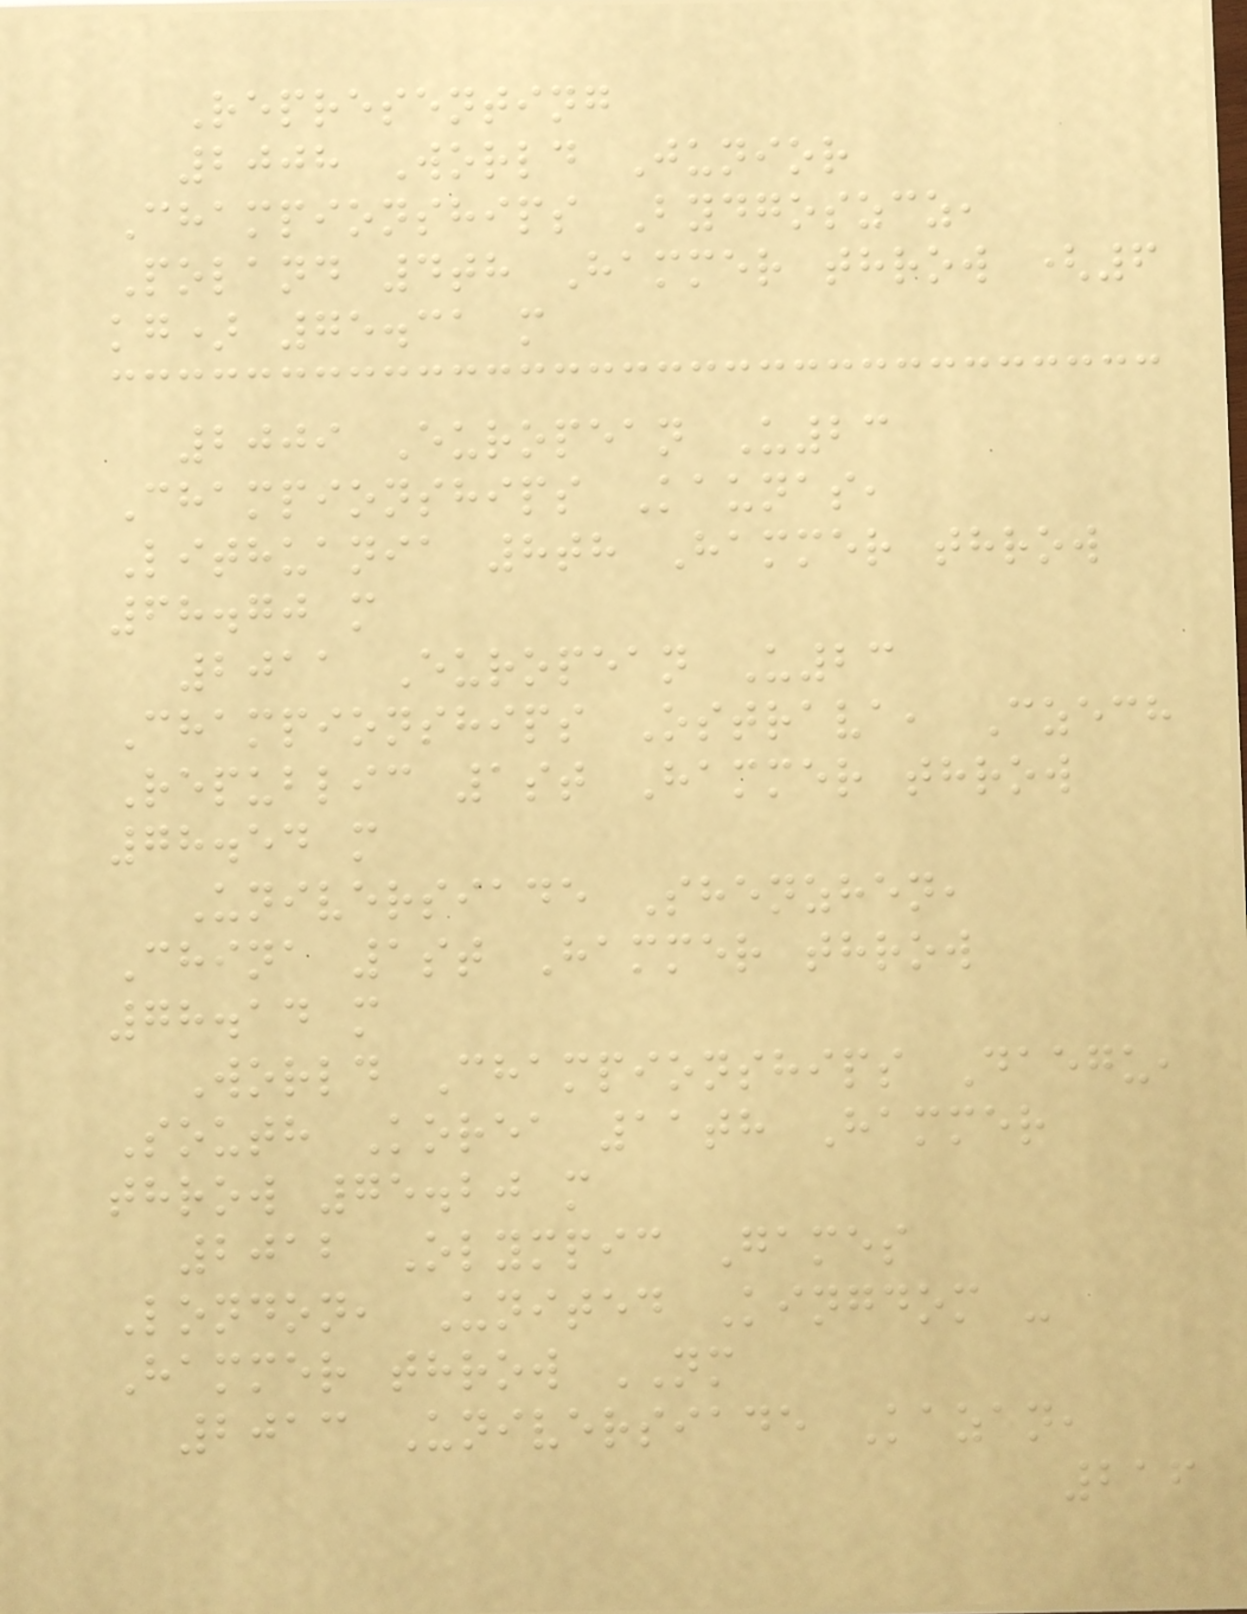Representing
2008 World Junior
Championships Bydgoszcz,
Poland 4th Hammer throw (6
kg) 75.31 m
2009 European U23
Championships Kaunas,
Lithuania 8th Hammer throw
68.70 m
2011 European U23
Championships Ostrava, Czech
Republic 1st Hammer throw
78.54 m
Universiade Shenzhen,
China 1st Hammer throw
78.14 m
World Championships Daegu,
South Korea 11th Hammer
throw 75.20 m
2012 Olympic Games
London, United Kingdom -
Hammer throw NM
2013 Universiade Kazan,
216
